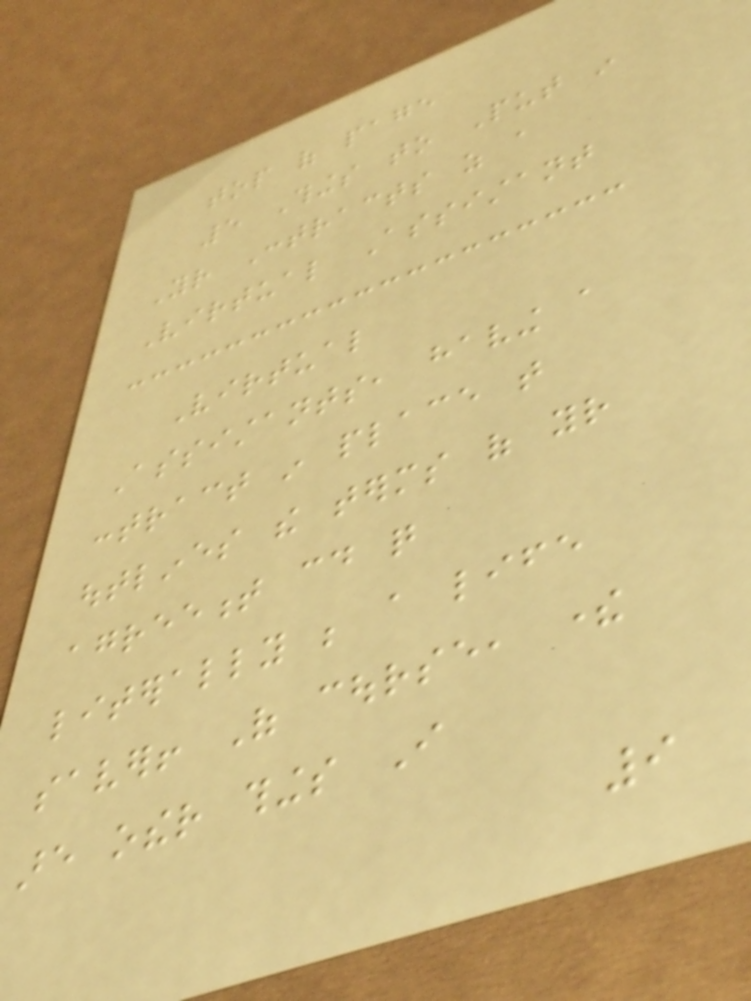top of page
5 Things to Put in
Your Contracts as a
Virtual Assistant
Virtual
Assistants, having a
contract in place that
outlines the terms of your
agreement could quite
literally be a life
saver! Of course, there
are other things I
9
